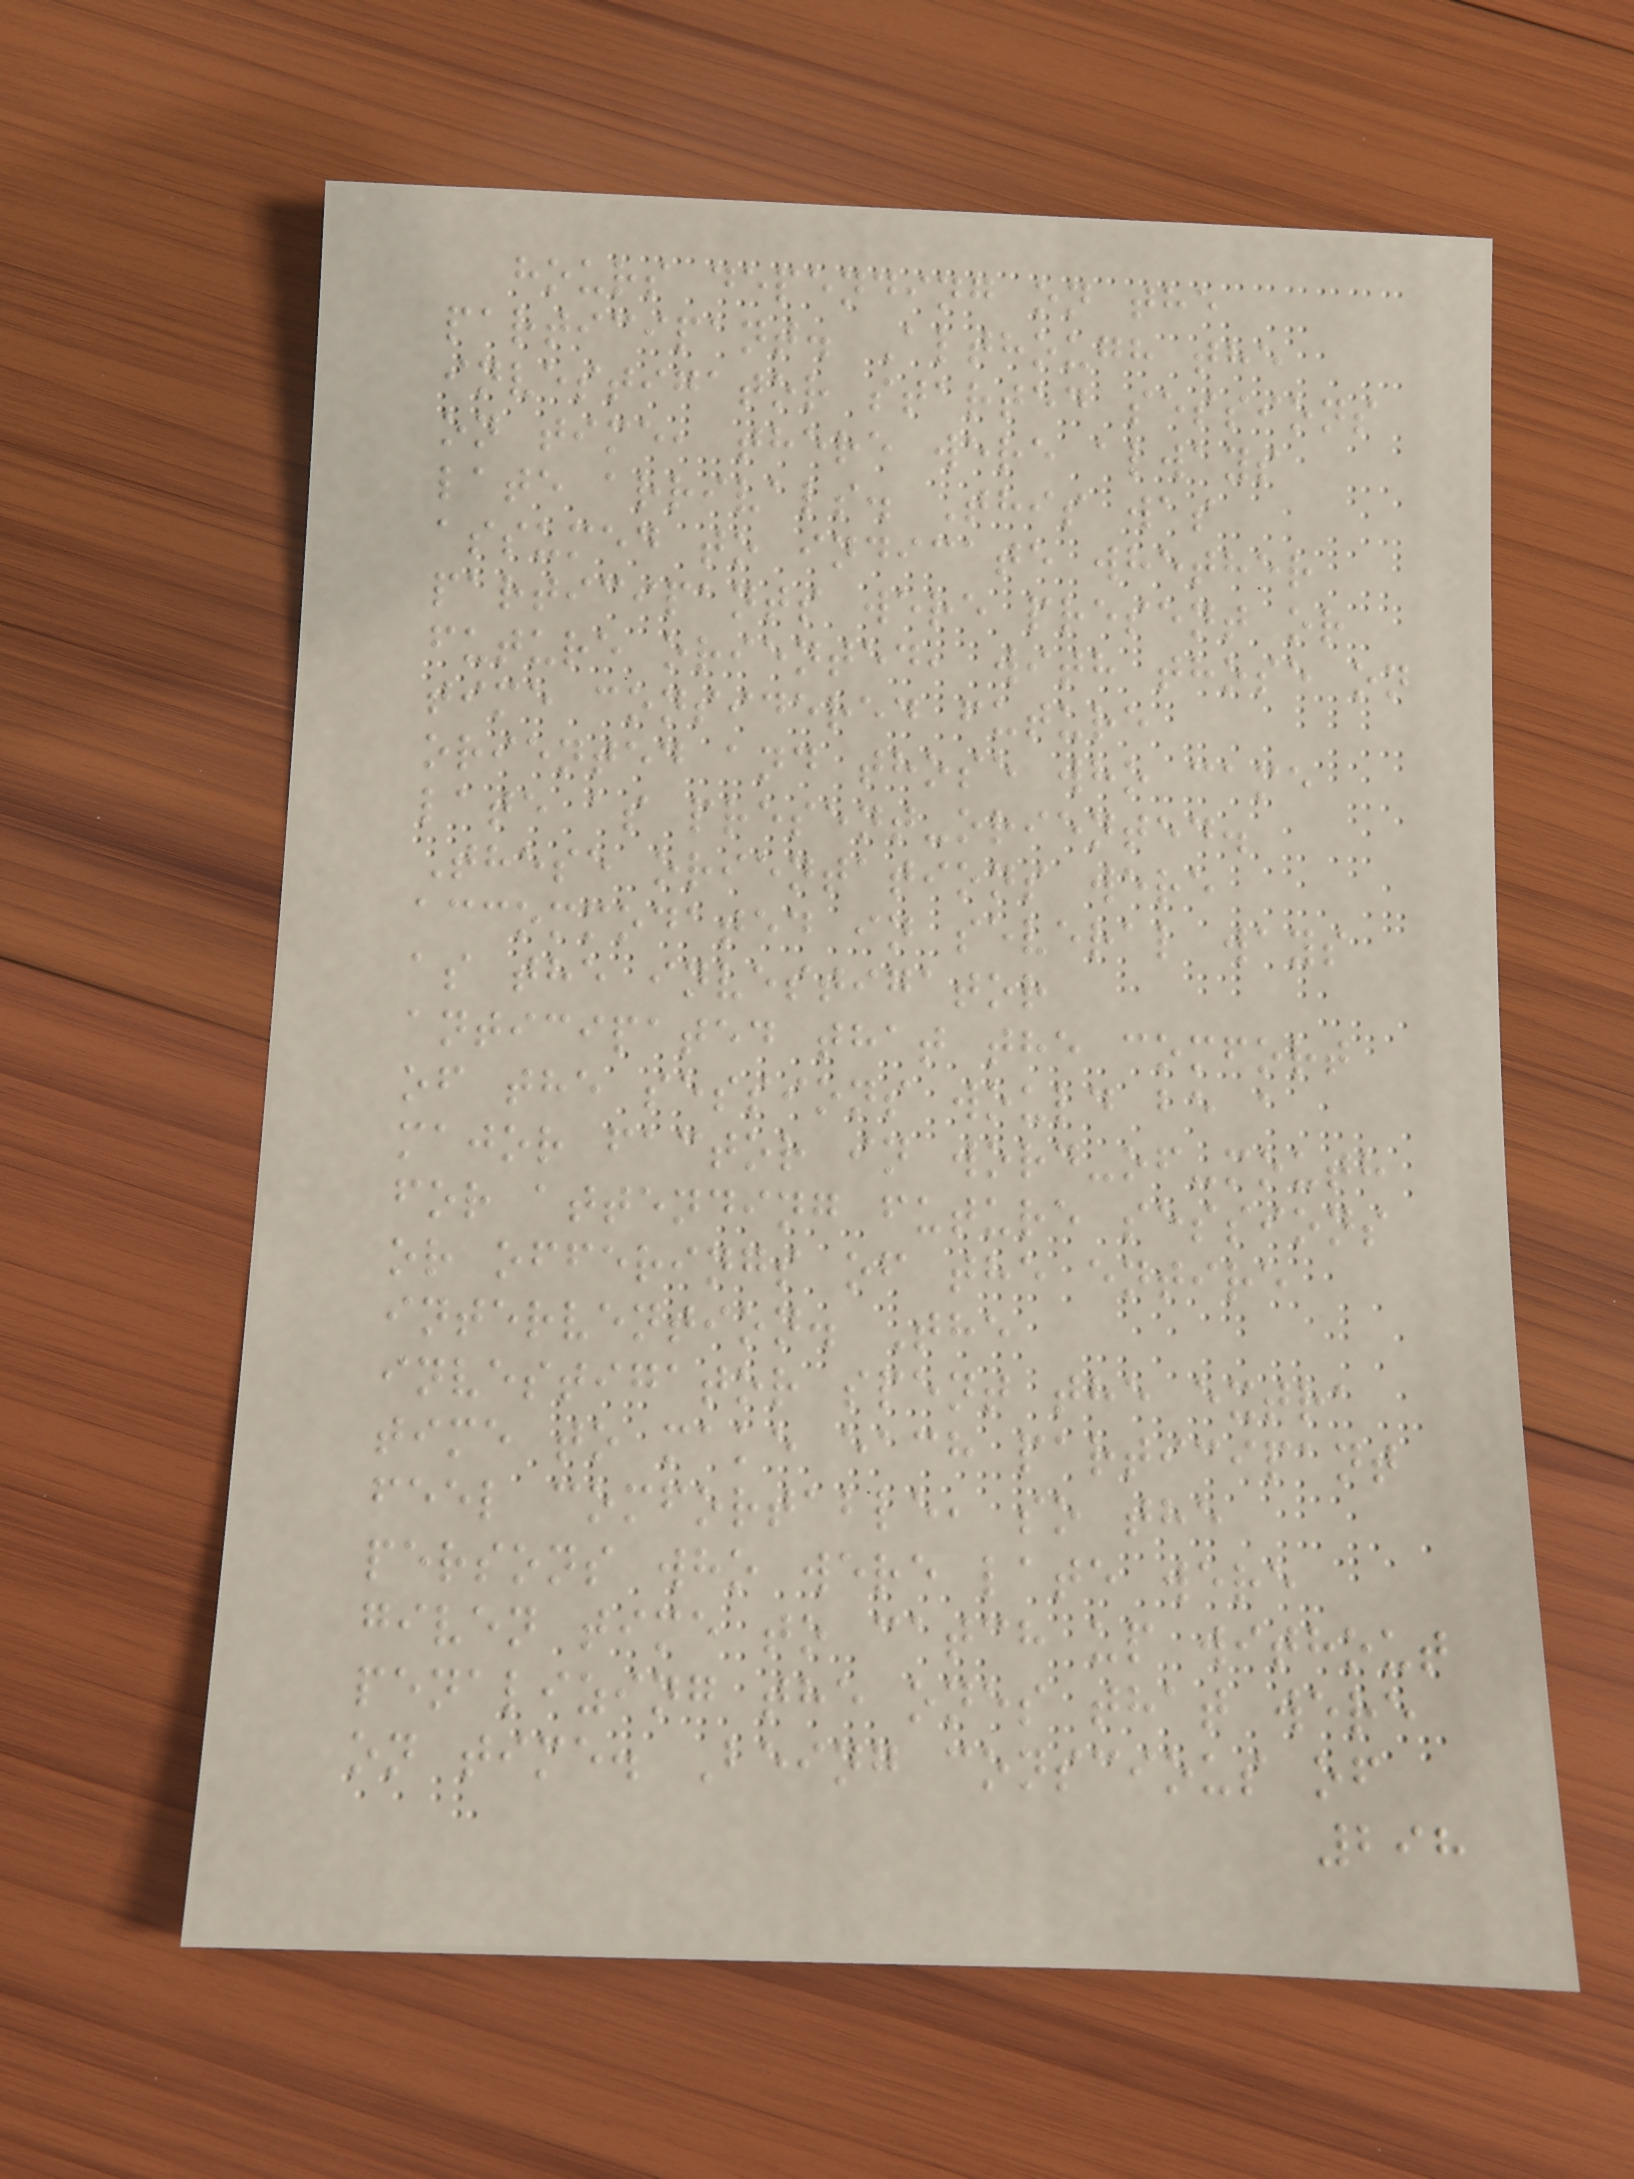hours depending on the
participant. Although the
investigator started sessions
on time, there were always
late arrivals. This was
assumed to indicate whether
participants were present or
future oriented, with those on
time considered future
oriented and those who came
late as present-oriented.
These orientations were
accommodated in several ways
as the investigator
anticipated that the comfort
of the sessions would be a
major factor in word-of-mouth
for attending future sessions
or offerings of the entire
intervention. The
investigator spent the extra
time to make each participant
feel comfortable, so the
persons who were late were
given time to catch up without
penalizing the ones that were
on time. Being conscious of
298
